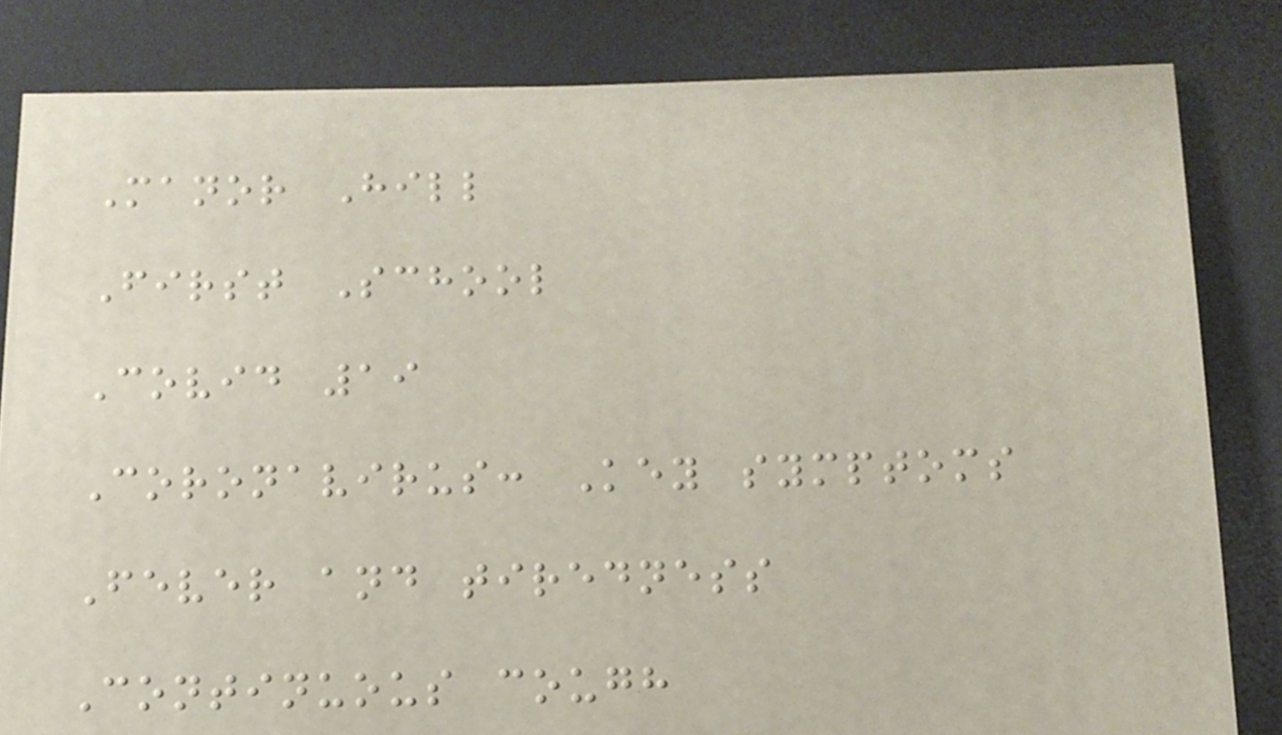Manor Hill
First School
Covid 19
Coronavirus: Key symptoms
Fever and tiredness
Continuous cough
